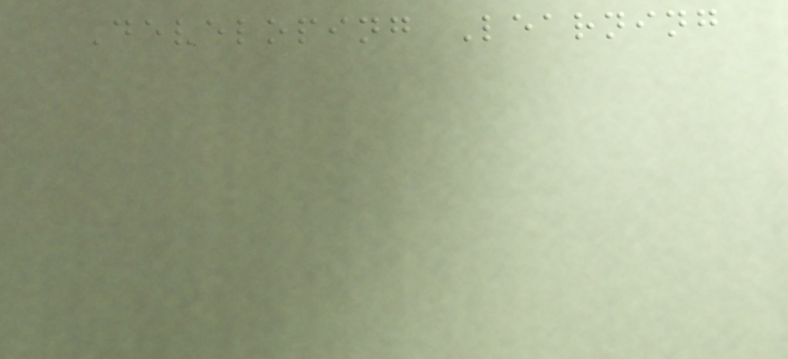Developing Learning
